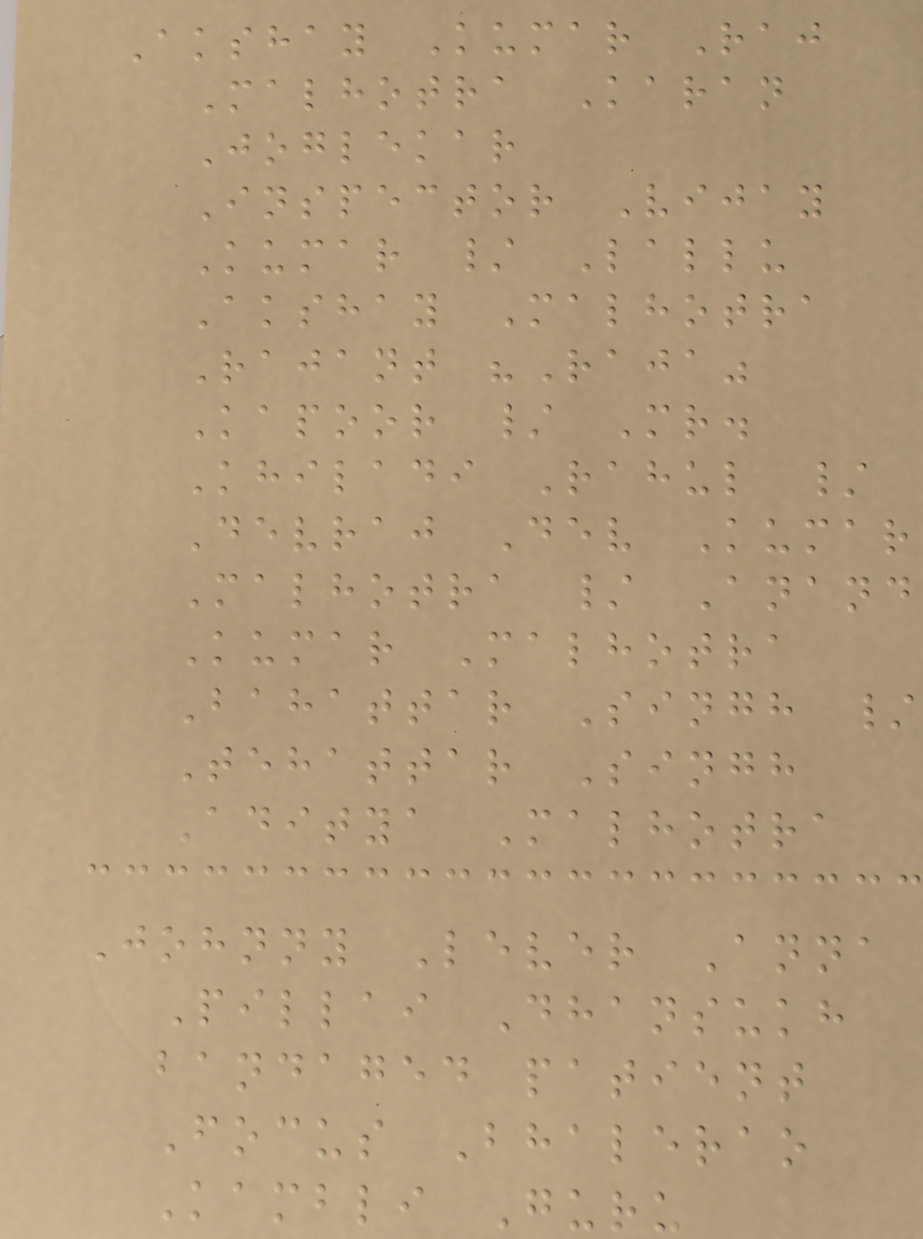Akshay Kumar Raj
Malhotra Karan
Joglekar
Inspector Vijay
Kumar / Lallu
Akshay Malhotra
Rajant "Raja"
Kapoor / Mr.
Khiladi Rahul /
Devraj Dev Kumar
Malhotra / Anand
Kumar Malhotra
Bahattar Singh /
Tehattar Singh
Aditya Malhotra
Johnny Lever Anna
Pillai Dhansukh
bandaged patient
Focus Bhalerao
Kambli Guru
